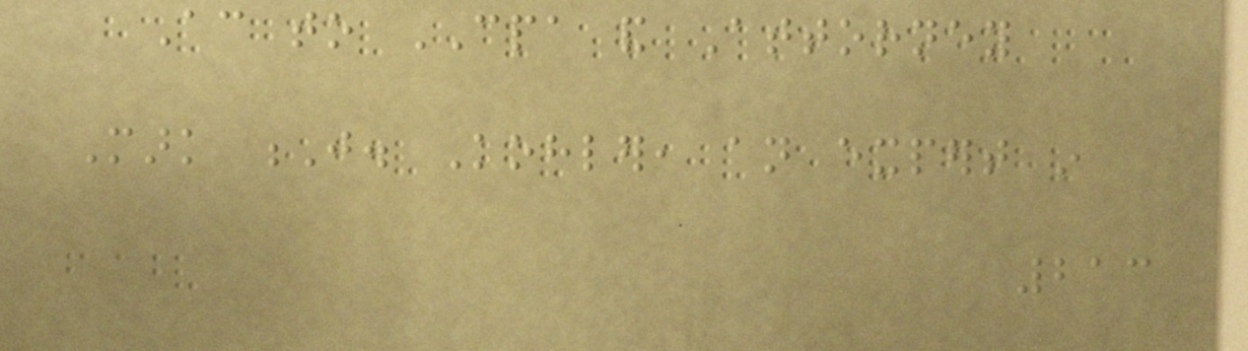According to CPA and Attorney
Mark J. Kohler, an expert in
213
